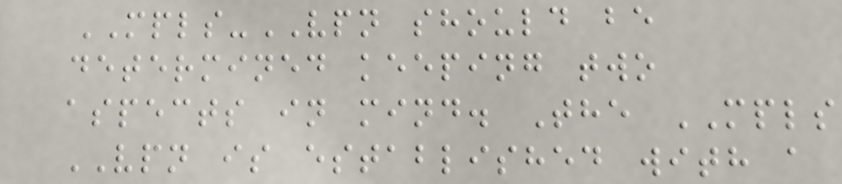MPLS-VPN should be
determined keeping two
aspects in mind. The MPLS
VPN is established with a
